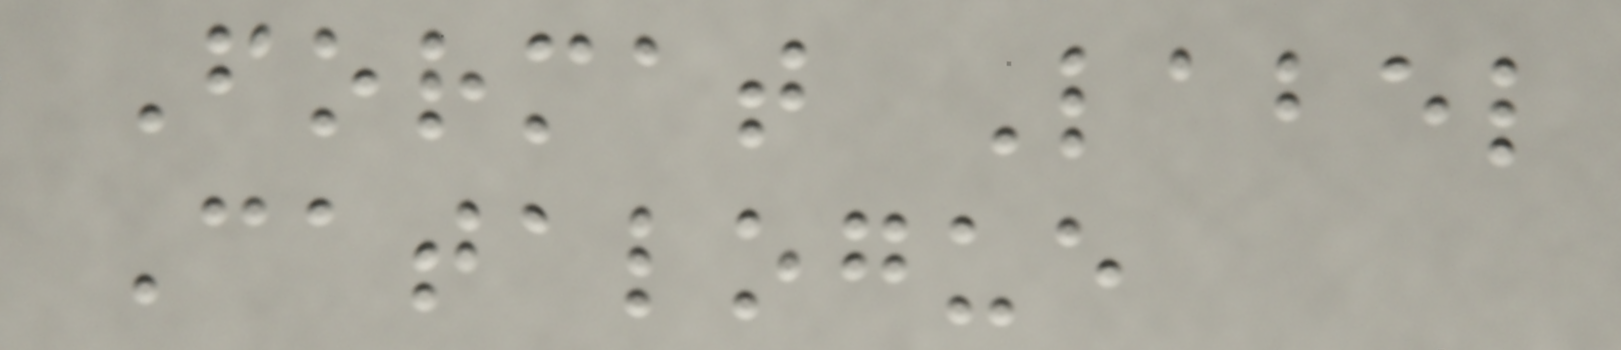Format Label
Catalogue
